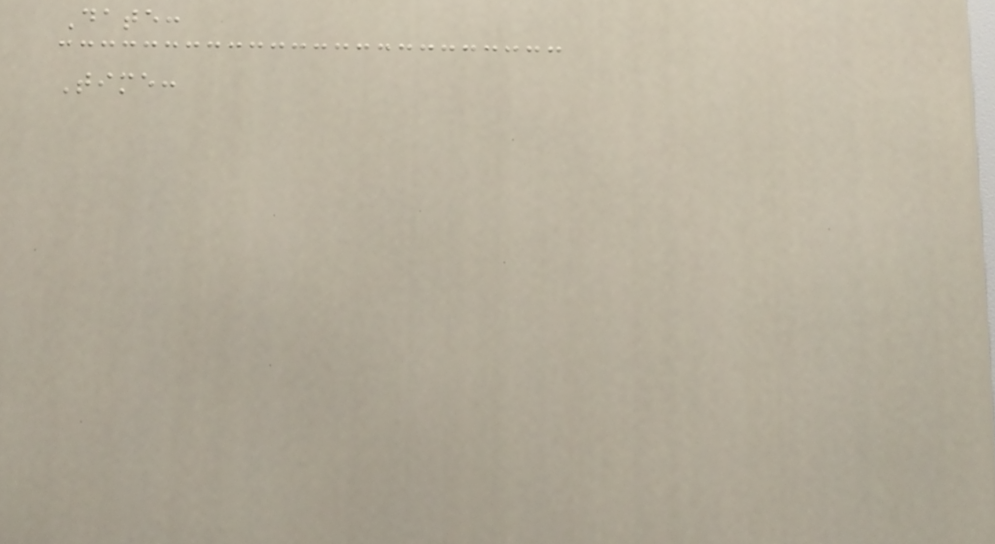Date:
Time:
